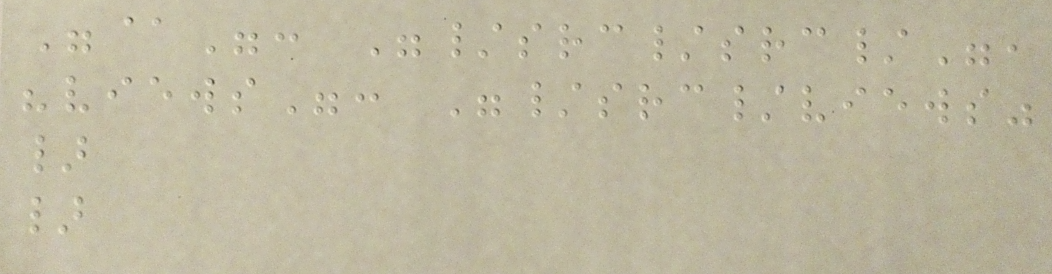"@": "/src/src/",
"views": "/src/views"
}
}
